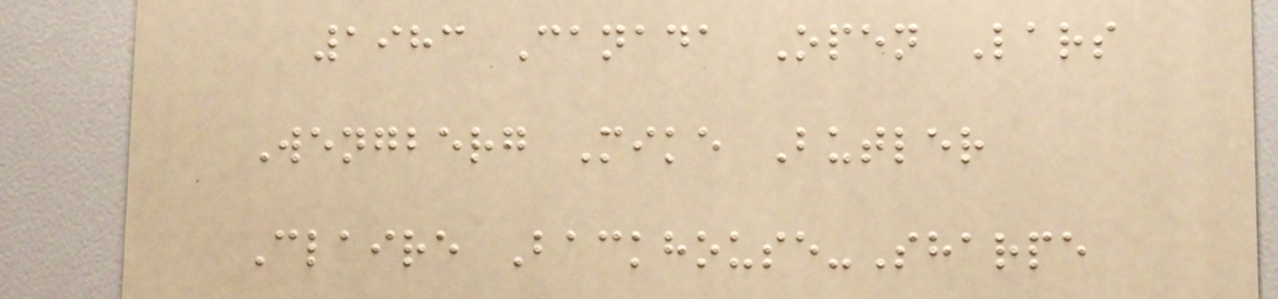1983 Canada Open Lars
Wengberg Mike Butler
Claire Backhouse-Sharpe
